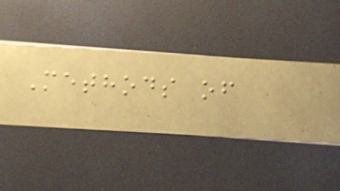Methods of
